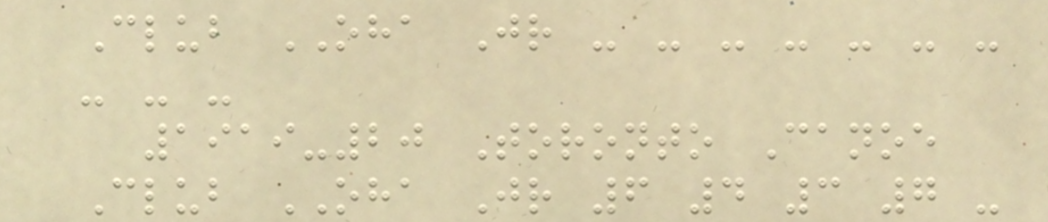Club OHA Jr - - - - - - -
- - -
1919-20 Toronto Canoe
Club OHA Jr 6 4 3 7 -
